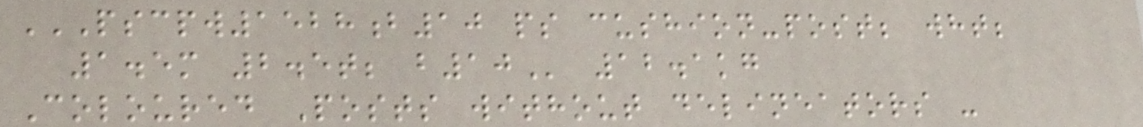PSCPW1528B10 PS CUSHION-POST; WHT;
1.5M 2.5T; B10 12.1kg
Coloured Posts without delineators -
